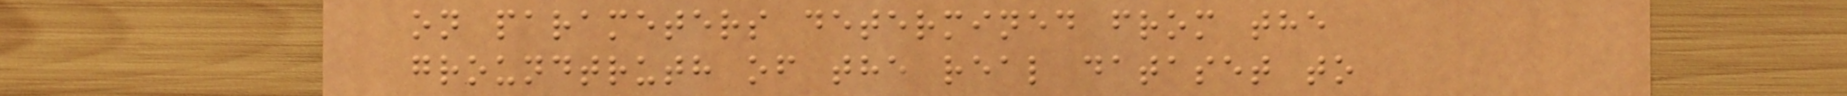on parameters determined from the
groundtruth of the real dataset to
